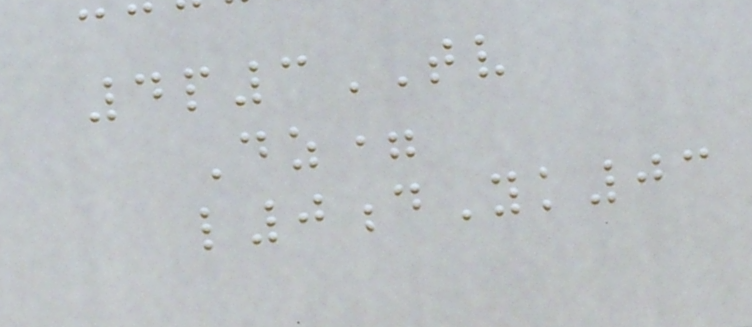4p3TV
Dz=
l0dYk03
